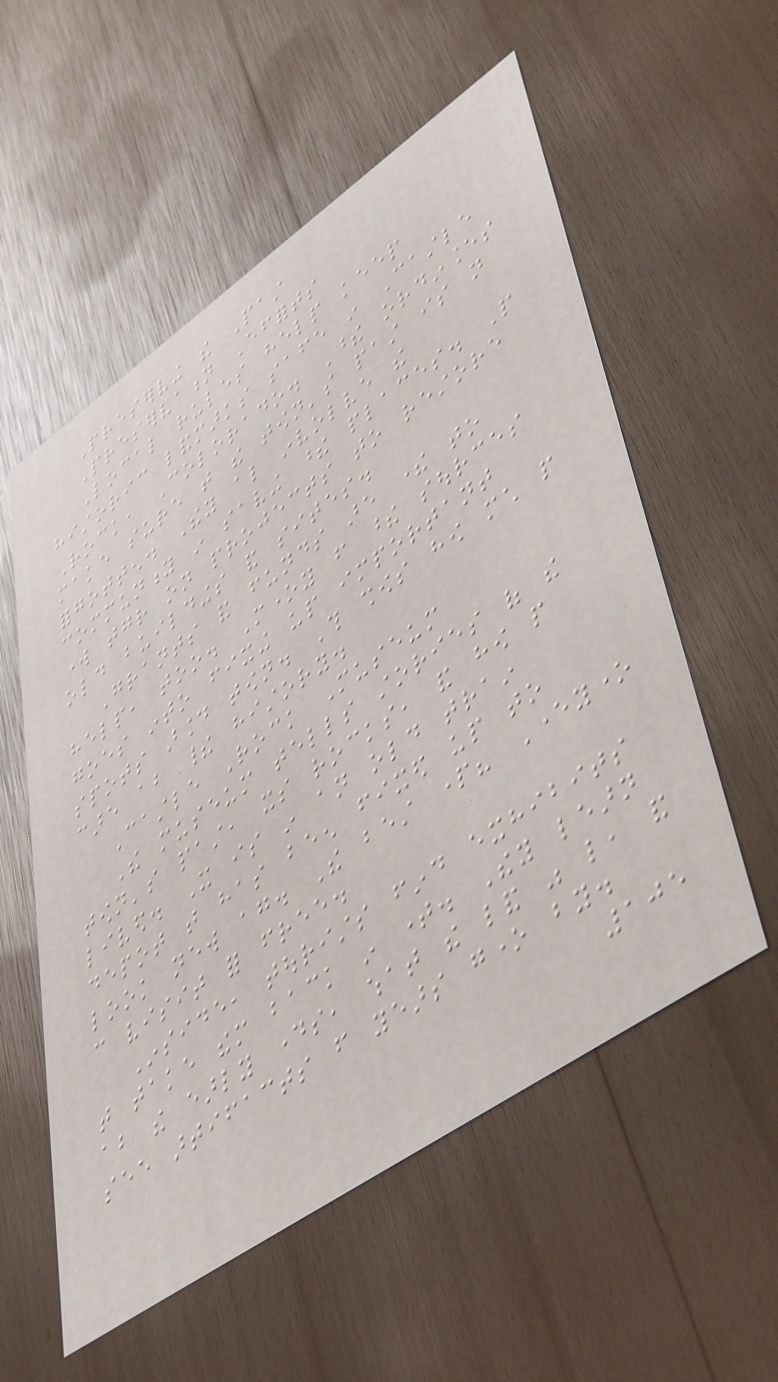Preserving the Past
Preservation Efforts
Local rules help keep
historic landmarks safe in Castle
Rock, Colorado. These ordinances
make sure that the town's past is not
forgotten. They also involve the
community in saving these places. People
work together on projects to restore
old buildings and sites.
Grants and funds are there to
help, too. Money from these sources
goes into fixing up important
spots around town. This shows how much people
care about their history.
Castle Rock Museum
The museum tells stories of the
town's past, its rocks, and how people
lived. It is in an old train
depot that has been fixed up to
look new again. The best part? Everyone
can visit for free.
Inside, tourists find exhibits
that take them back in time. They learn
about the early days, what the land was like, and
see artifacts from years gone by.
105
